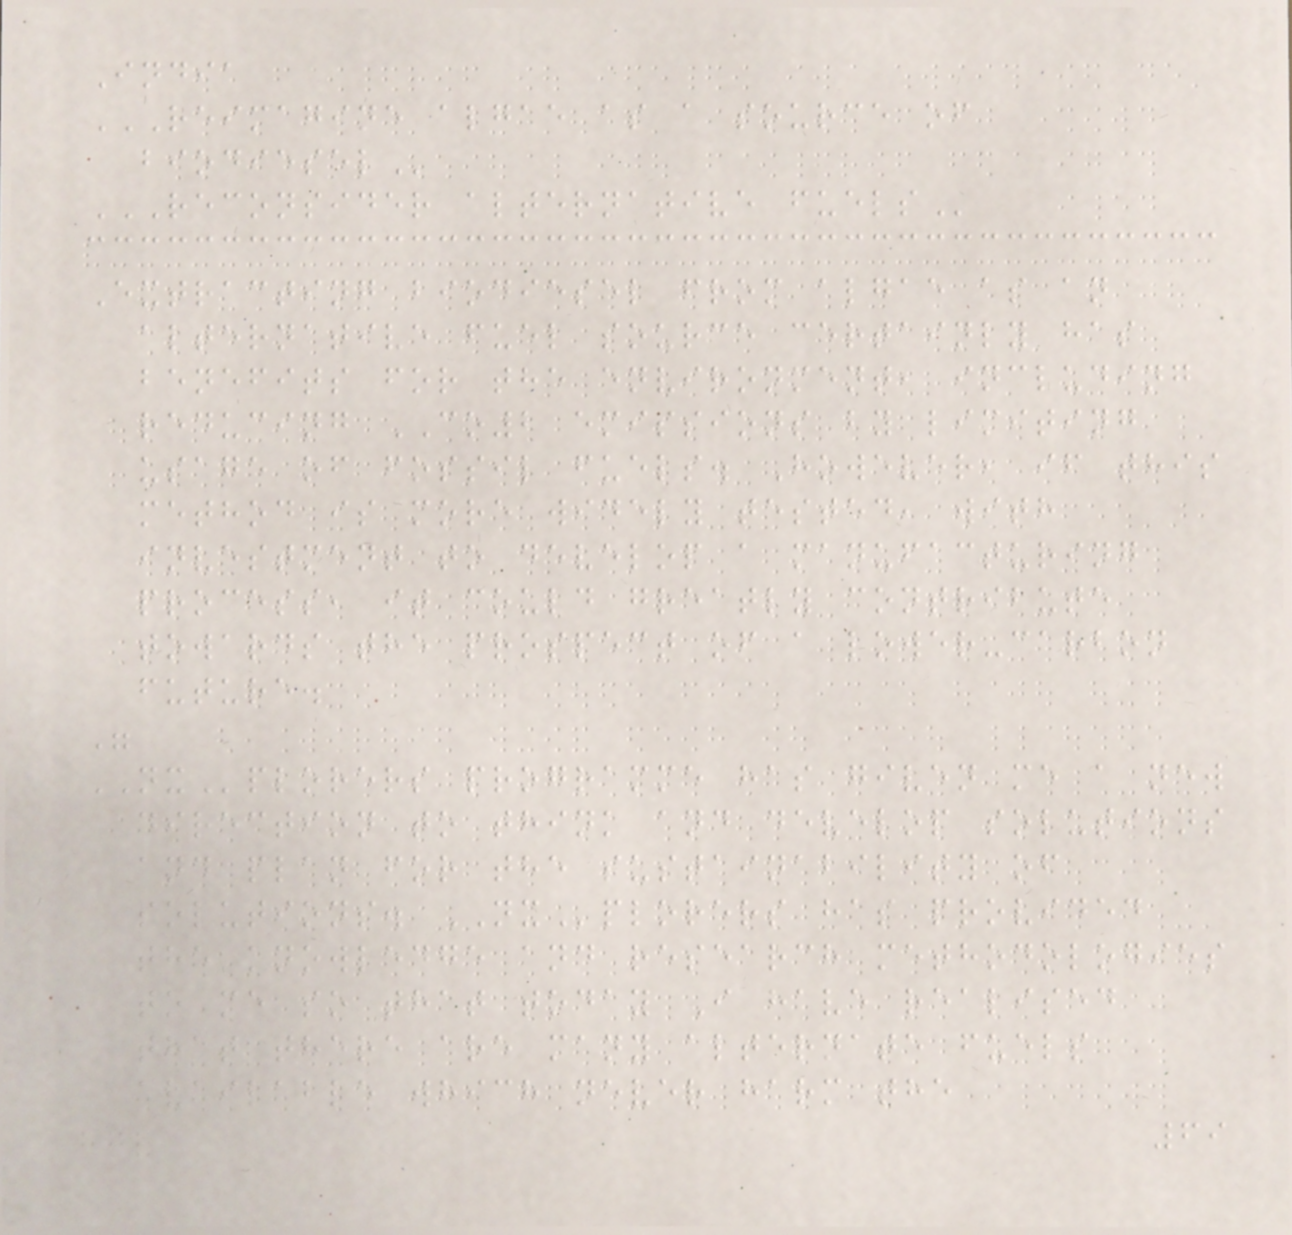India
REIMAGINE ALGAE AS A SOURCE OF
BIODIESEL
RECONSIDER ALTERNATIVE FUELS
Extracting biodiesel from algae as an
alternative fuel source certainly has
benefits for the environment, including
reducing CO2 emissions by limiting
usage of fossil fuels. However, if this
method is more widely tested, with
investment to develop a manufacturing
process, it could greatly contribute
towards the prospect of a lower-carbon
future.
"
NXplorers programme has given me a new
direction to think and develop solutions
and plan for the sustainability of
solutions. NXplorers has provided
the knowledge and research methodologies
to me so that today I have realised
that there are many alternate fuels
available which never harm the
69
